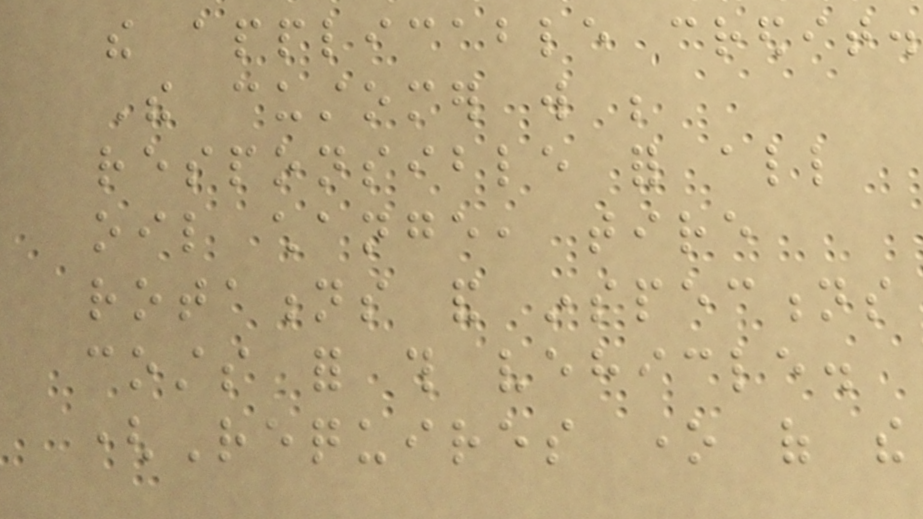the applicable credit.
The customer will be
responsible for all
oil change, tire
rotations and inspections
costs for this vehicle.
(Requires one of the
